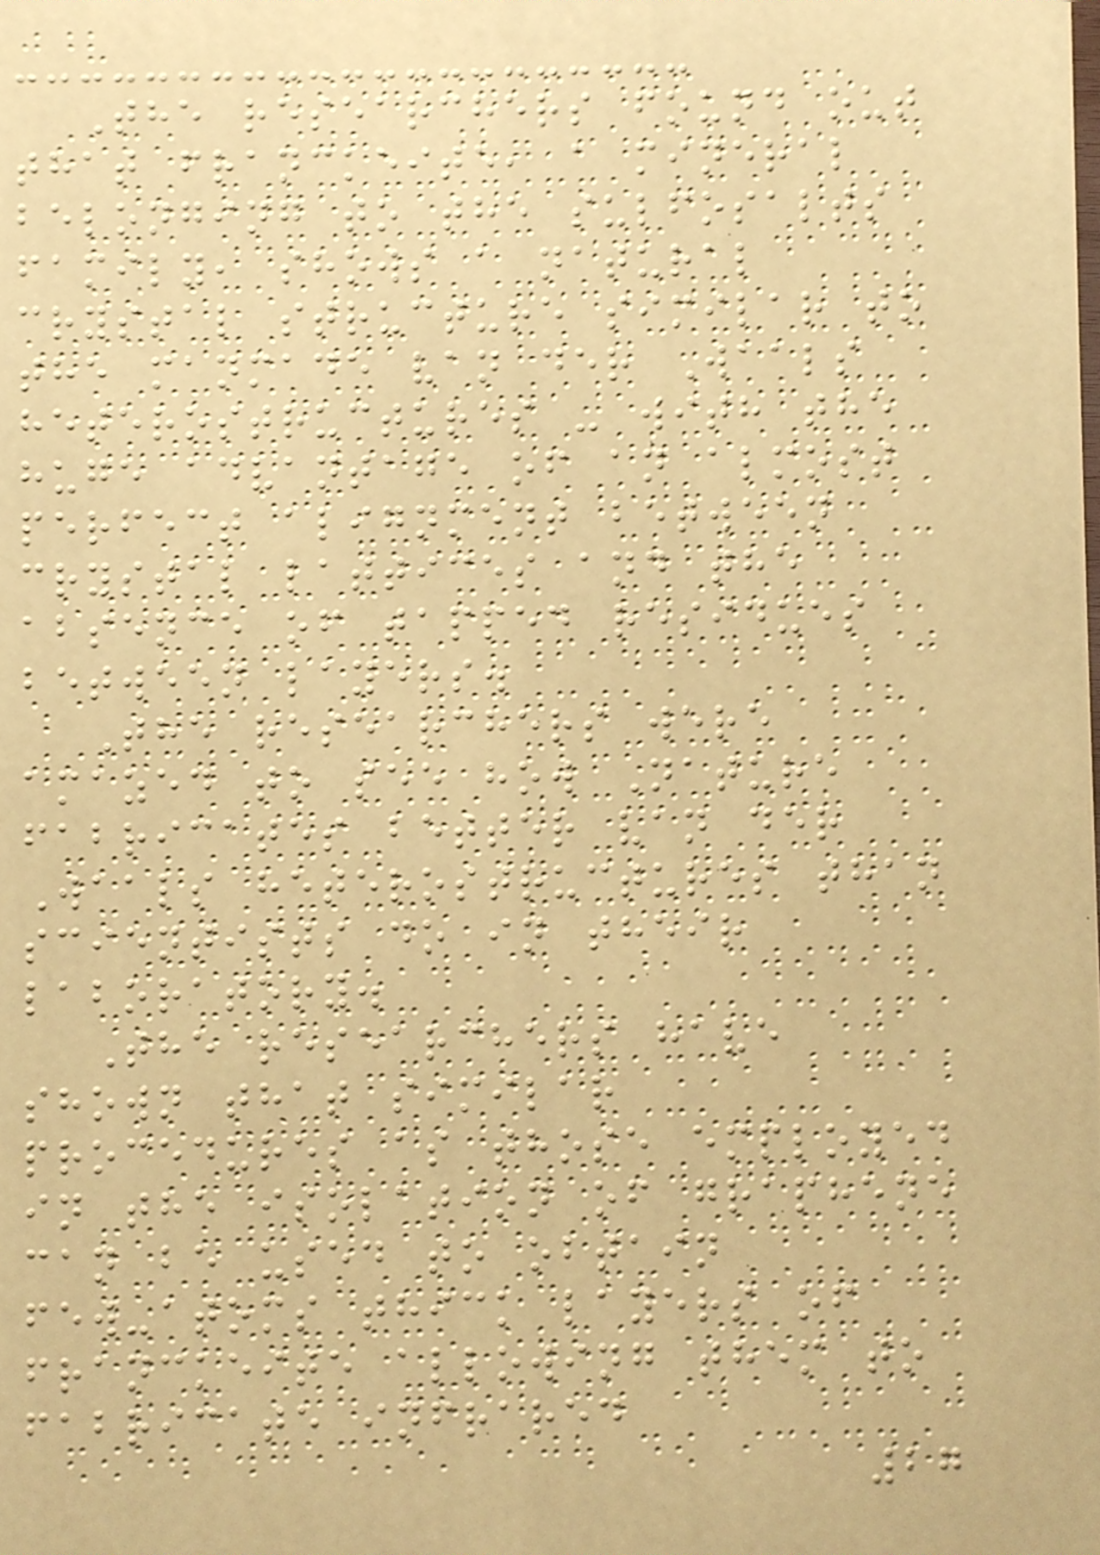The researchers found out
that franckeite, a mineral
belonging to the sulfosalts
family, shows a natural
crystal structure similar to
the manmade van der Waals
heterostructures - with the
huge advantage of an almost
perfect alignment between
crystal lattices and the
absence of tapped residues
between layers.
The researchers were
amazed to see how Nature
fabricates better van der
Waals heterostructures than
scientists do in their
laboratory.
The researchers have
shown that similar
procedures as those employed
in the isolation of graphene
can be used to obtain
few-atoms thick layers of
franckeite allowing them to
fabricate infrared
27
